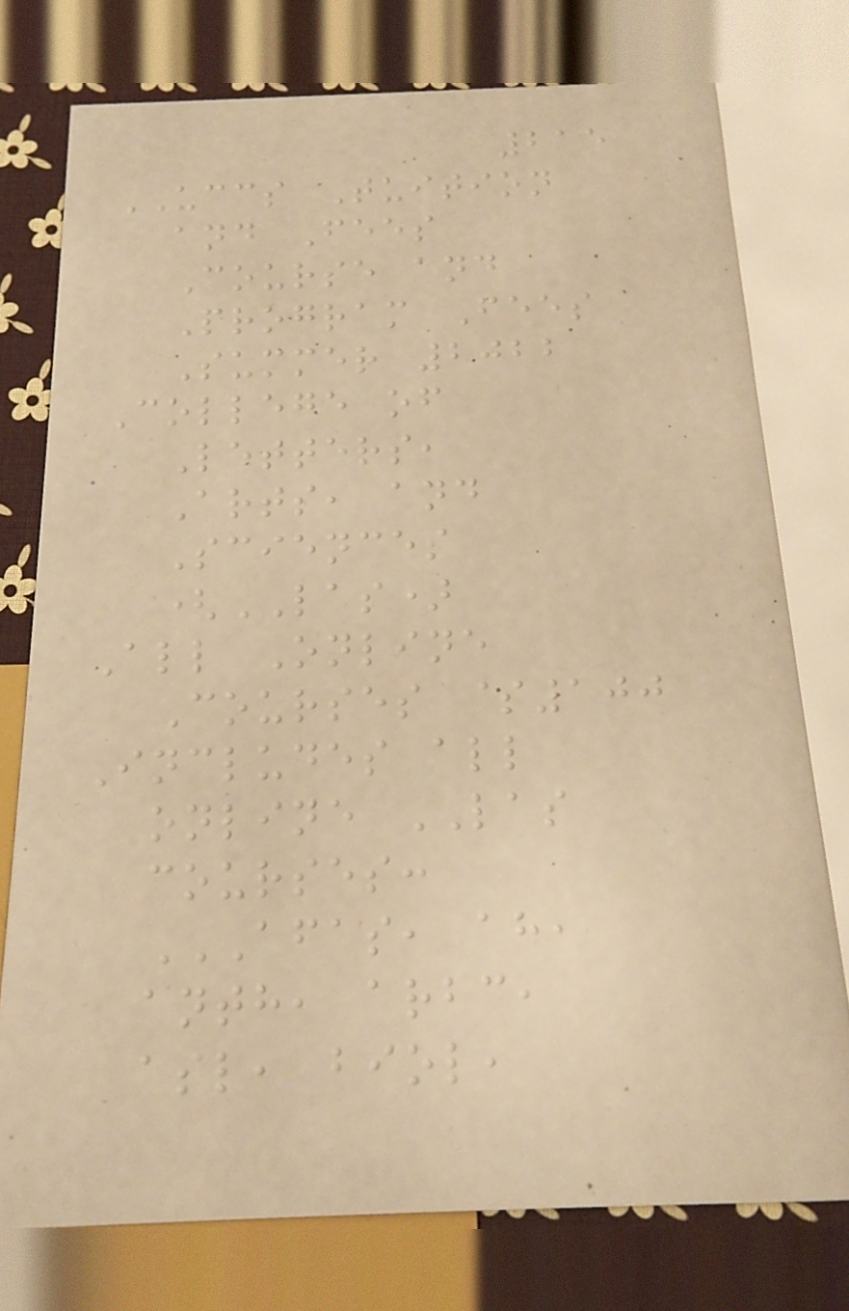215
UCCS Tuition
and Fees
Course and
Program Fees
Summer 2022
College of
Letters,
Arts, and
Sciences
(LAS)
All Online
Courses $100
Includes all
online LAS
courses:
AFAS, AH,
ANTH, ARBC,
ASL, BIOL,
